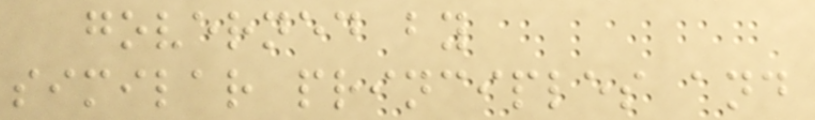governed by
similar principles and
